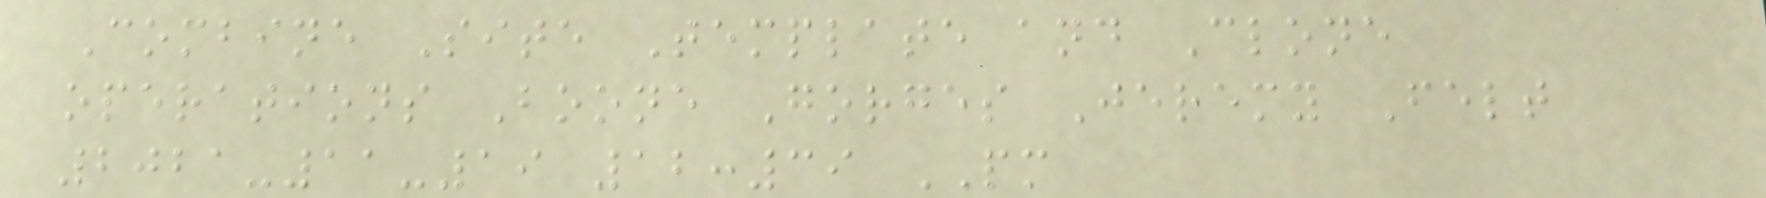Combine Site Template and Clone
operations Boone Gorges Jeremy Felt
2021-11-19 12:39 PM
